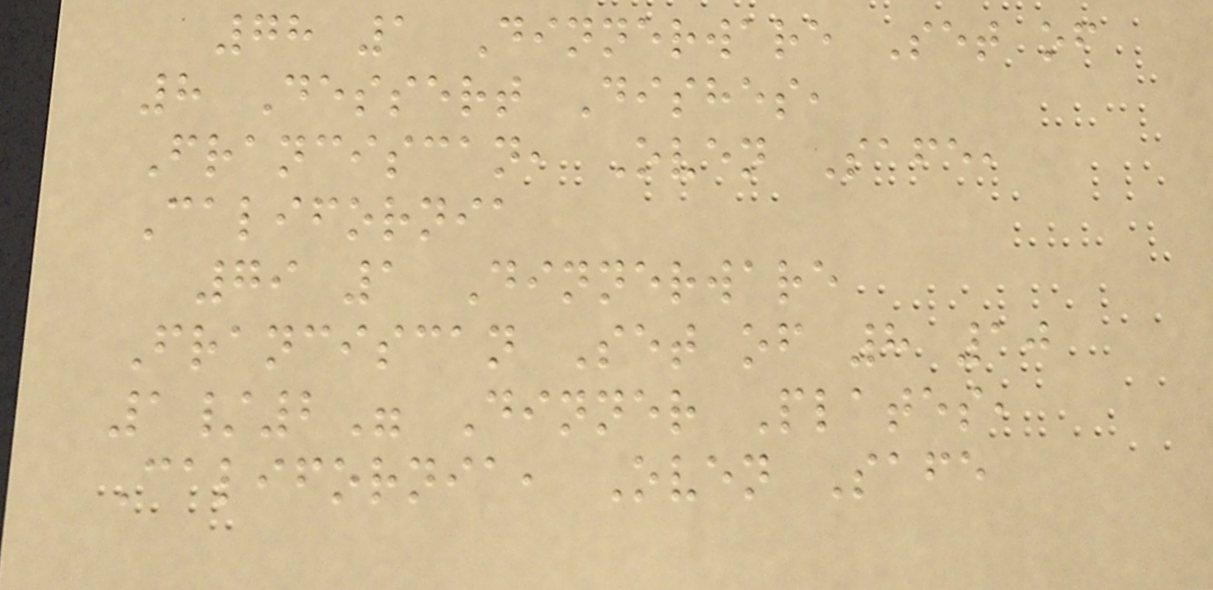78 1 Dinnerware Set of
8 Dessert Dishes,
Franciscan, Oven Safe,
California
79 1 Dinnerware
Franciscan Set of 8 10
1/2" Dinner Plates,
California, Oven Safe
